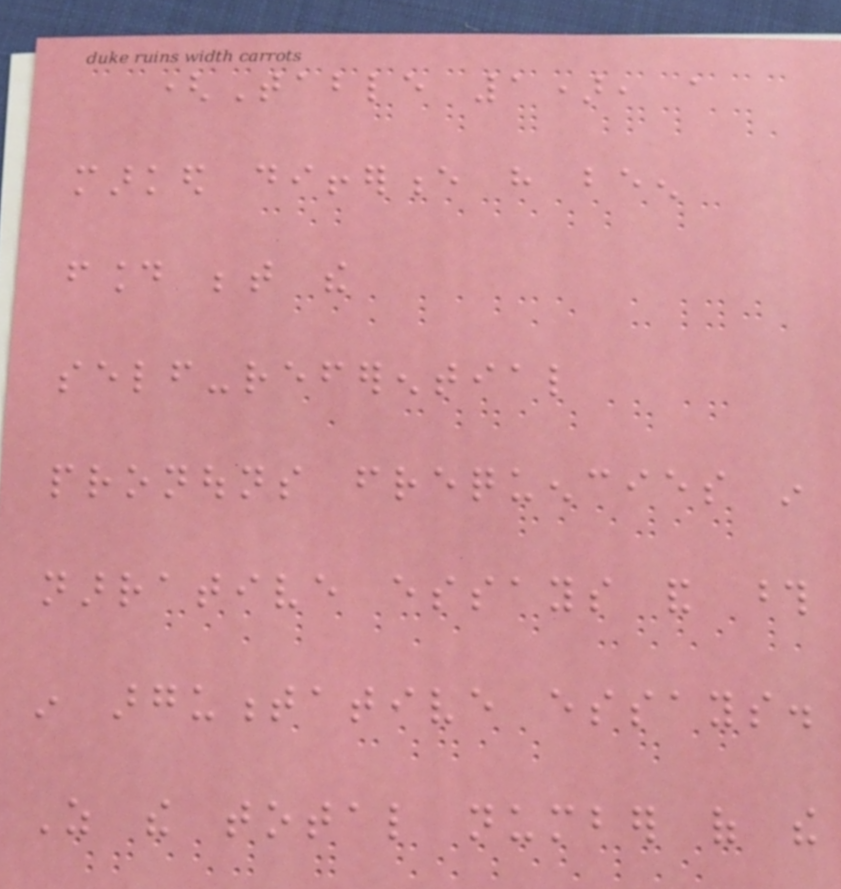(Table 1), a
marked difference have been
found between the
self-referential
pronouns frequencies in
narrative essays and those
in argumentative essays.
As the total number of the
